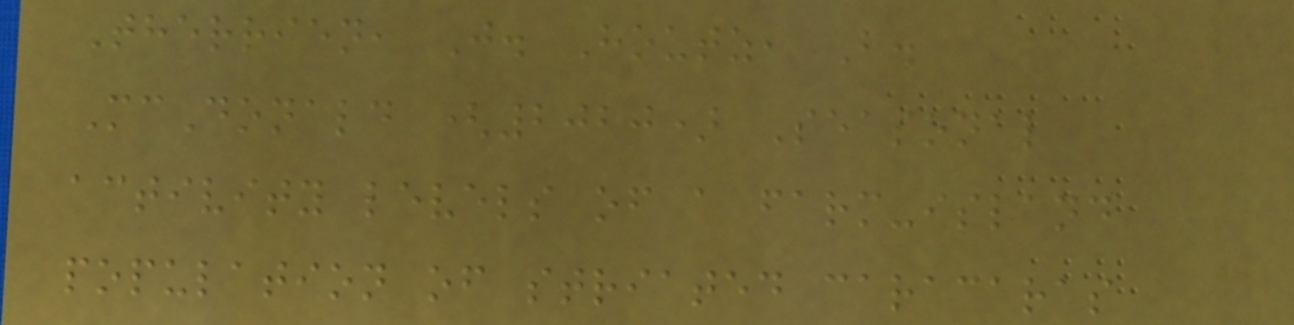Therrien, J. Houtz, B.
McDonald (2020) Seasonal
activity levels of a farm-island
population of striated caracaras
